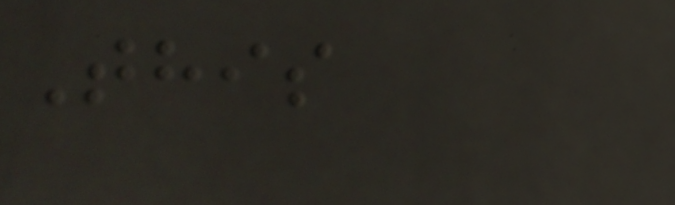This
